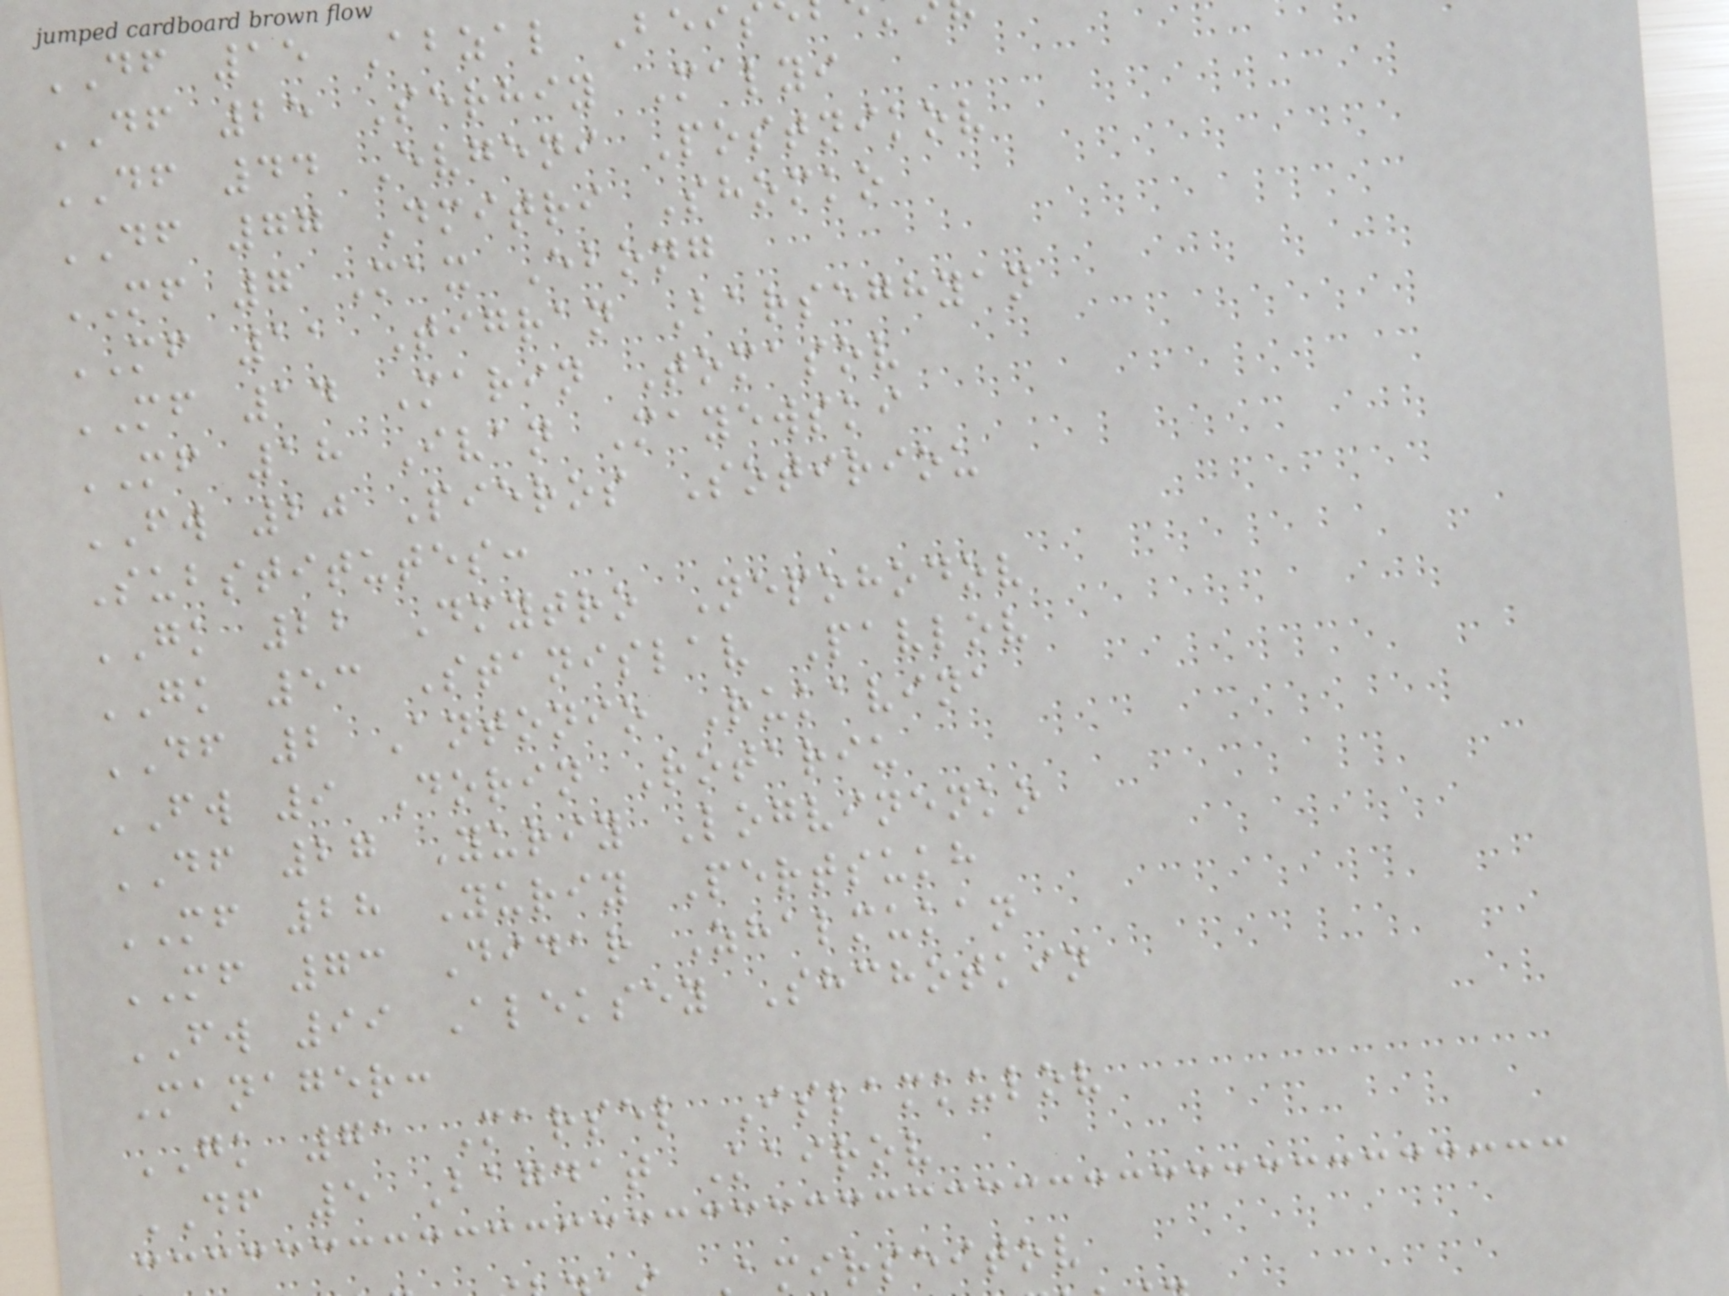DF 15 Abzal Beis
DF 25 Serhiy Malyi
DF 44 Evgeni Postnikov
DF 77 Dmitri Shomko
MF 7 Max Ebong
MF 11 Tigran Barseghyan
MF 14 Marin Tomasov
MF 18 Ivan Mayewski
FW 20 Pieros Sotiriou
Substitutes:
GK 22 Dmytro Nepohodov
GK 53 Stanislav Pavlov
DF 2 Antonio Rukavina
FW 9 Dorin Rotariu
DF 27 Yuriy Logvinenko
MF 28 Yuriy Pertsukh
MF 73 Didar Zhalmukan
FW 99 Aleksey Shchotkin
Manager:
GK 71 Marsel Islamkulov
DF 5 Bagdat Kairov
mirseitov
